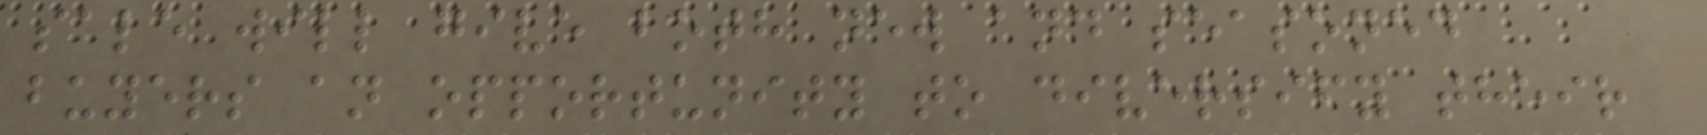sale will give both new and seasoned
buyers an opportunity to diversify their
